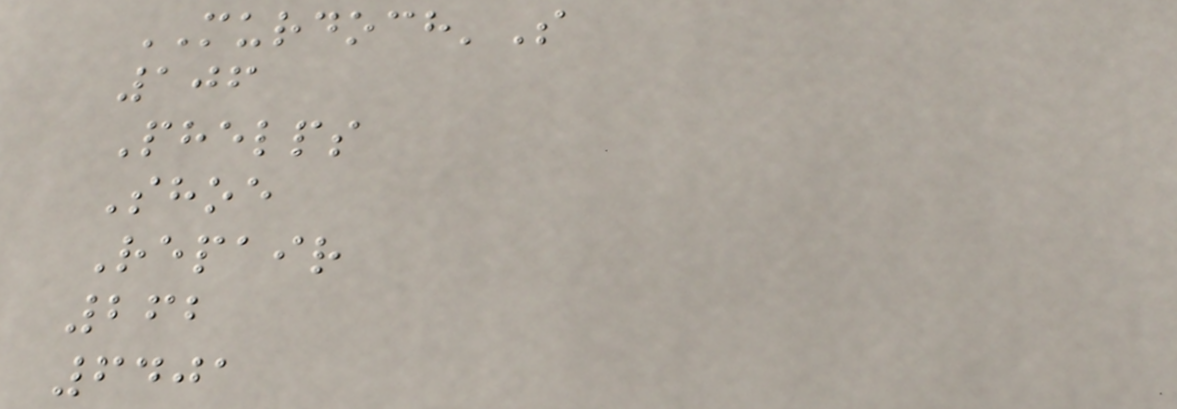MURDOCH'S
106
Phelps
Shoe
Repair
262
6401
